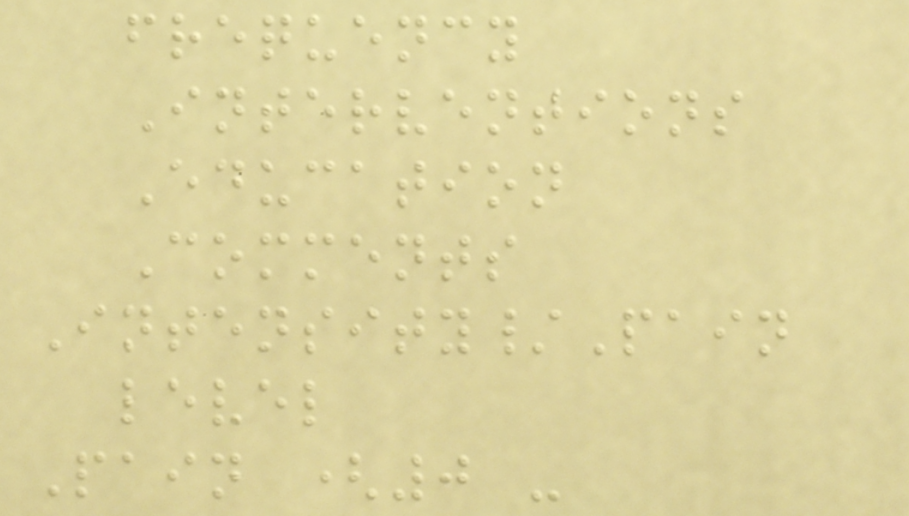frequency
Interventions
Education
Comments
Intensity/Pain
level
Pain (0 -
